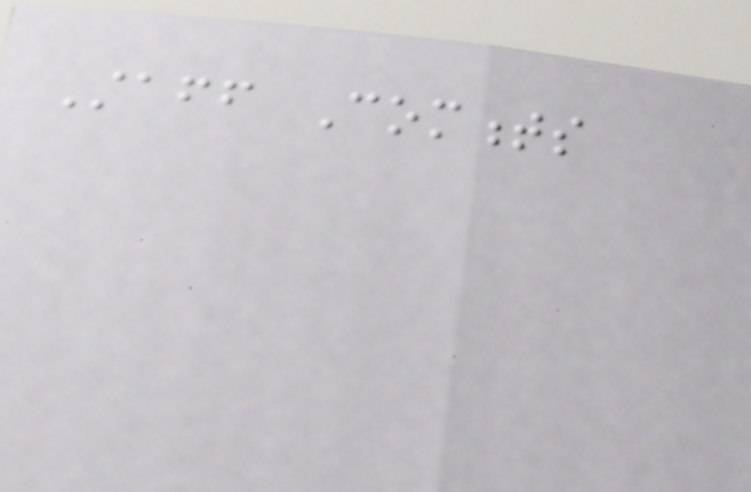Staff Comments
